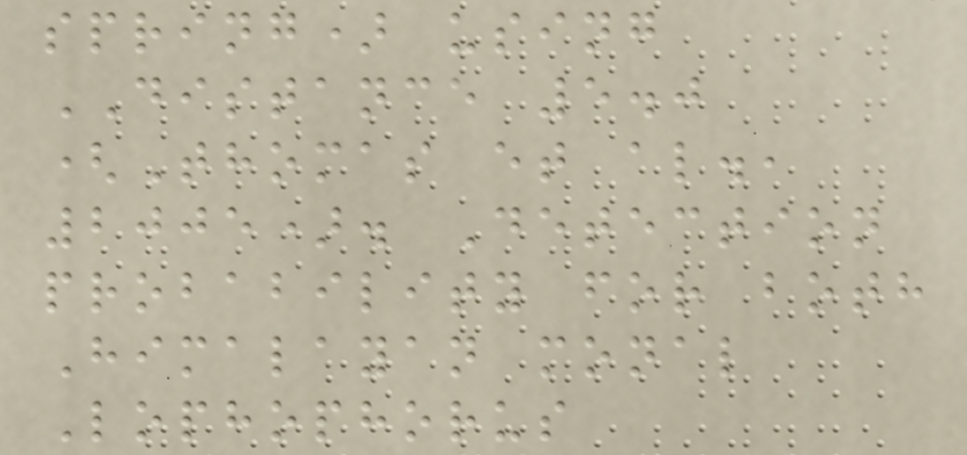spring) using
DISTANCE 5.0
(Thomas et al.,
2005). Detection
probability for both
Himalayan monal
Lophophorus
